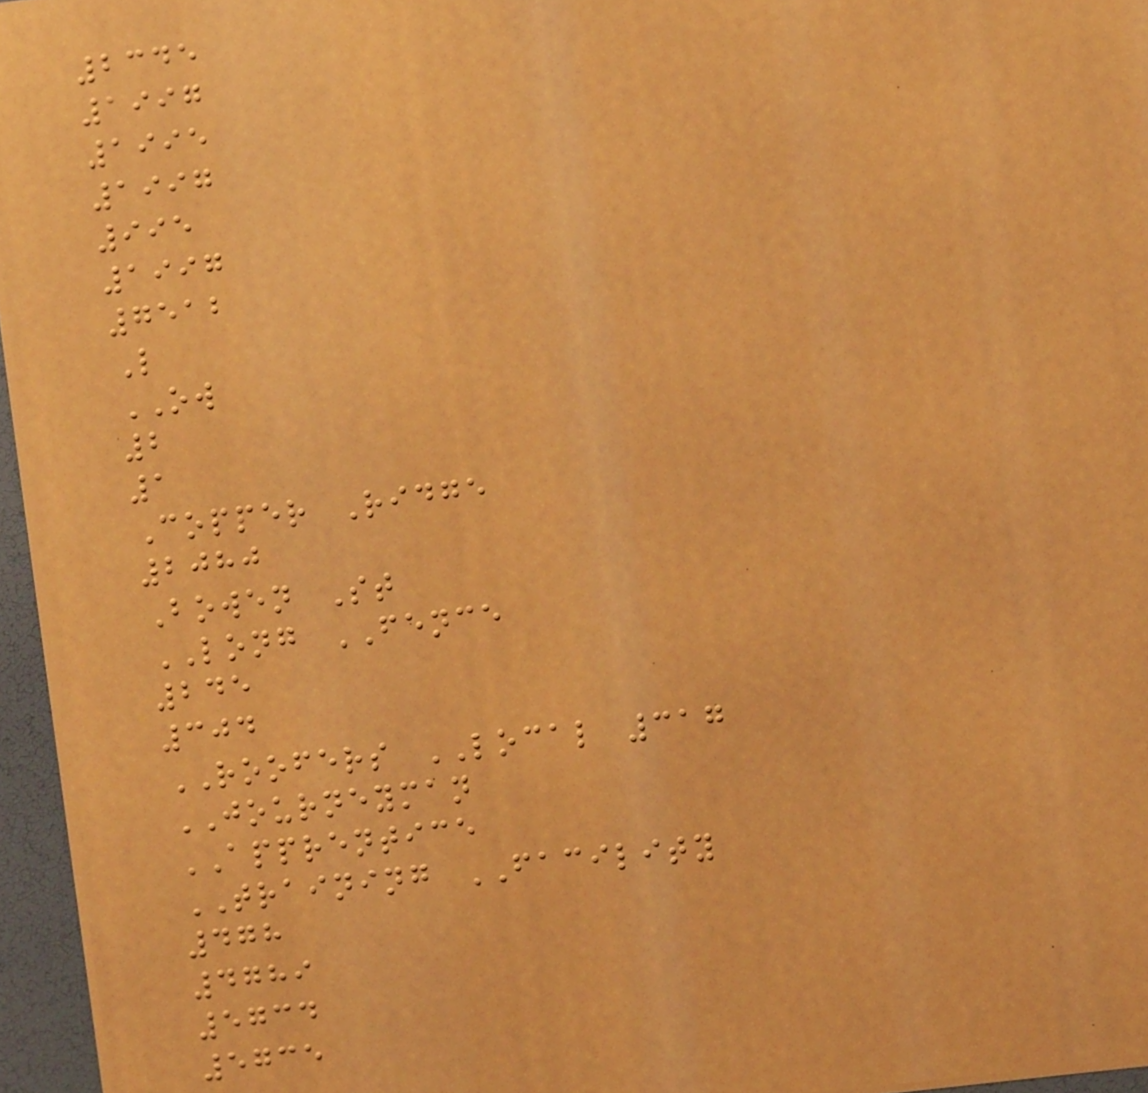2345
1997
1995
1997
995
1997
7512
L
OW
2
1
Copper Ridge
2080
Bowen St
LONG FENCE
245
304
ROOFERS LOCAL 317
JOURNEYMAN
APPRENTICE
TRAINING FACILITY
478
4789
5734
5735
